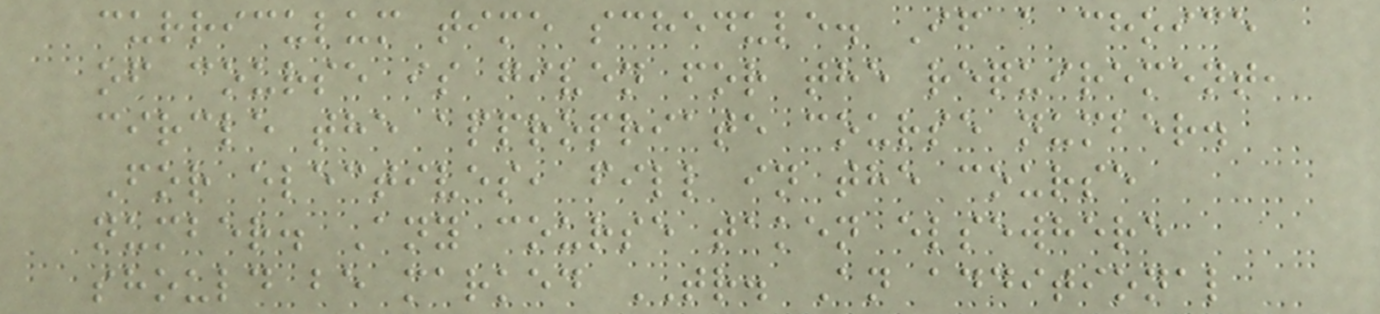curriculum time schedule. If a choice
of course is given for the requirement,
circle the appropriate course number.
For electives, fill in the course
number. Any course taken elsewhere
should be marked TR. An additional
